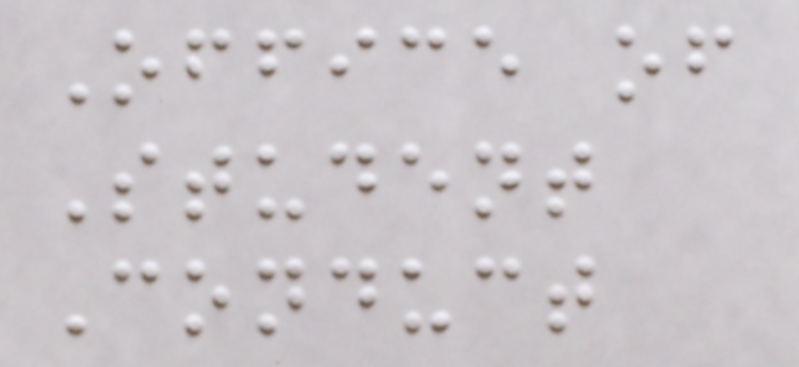Office of
Student
Conduct
